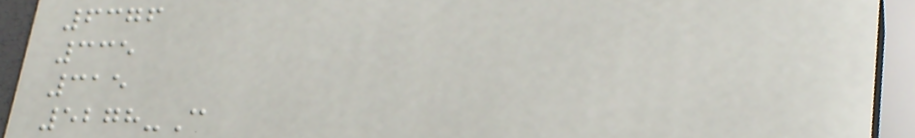6376
335
315
5278-C
